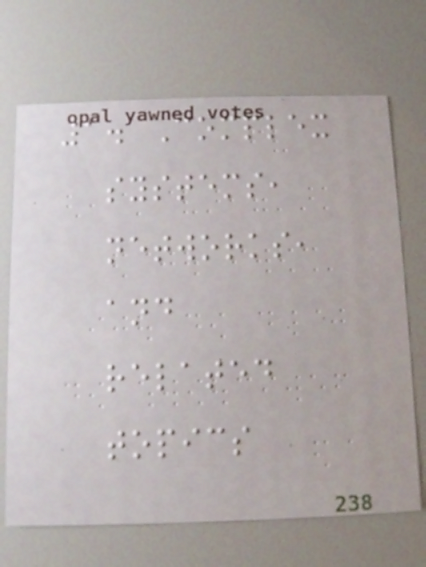1. Complex
systems,
networks,
and
related
topics
